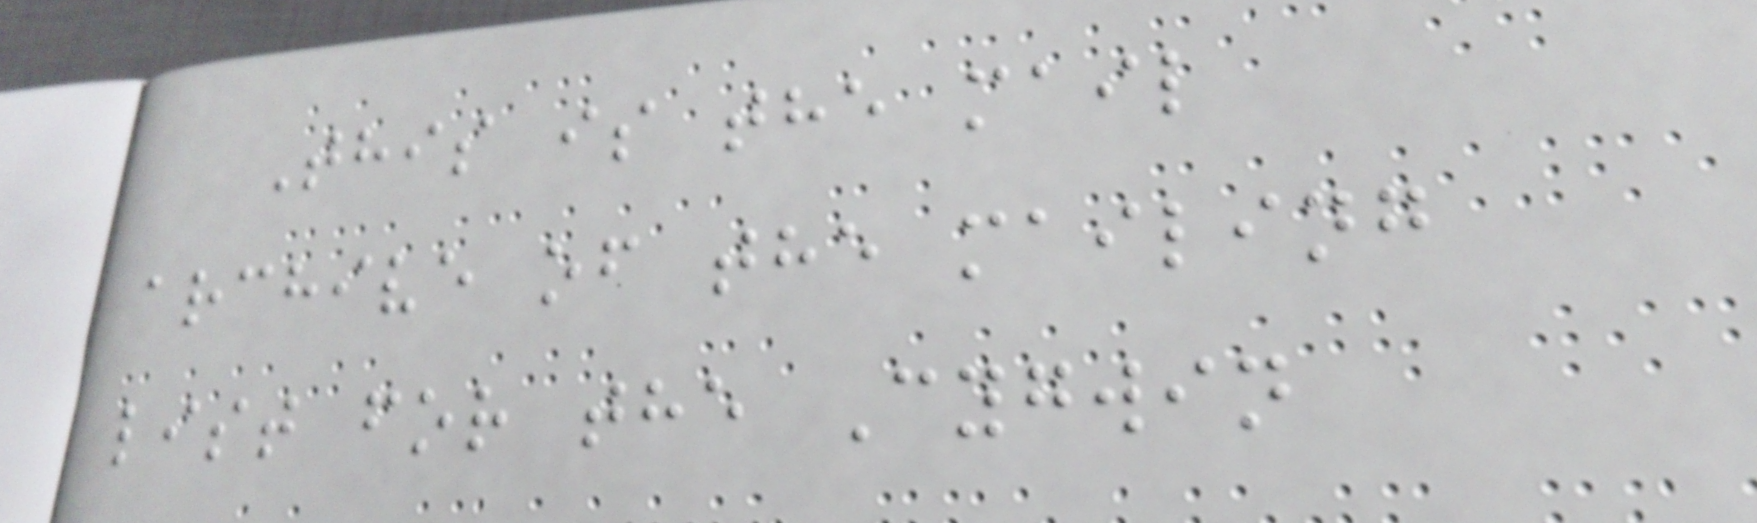This is the mail
archive of the mailing
list for the Cygwin
